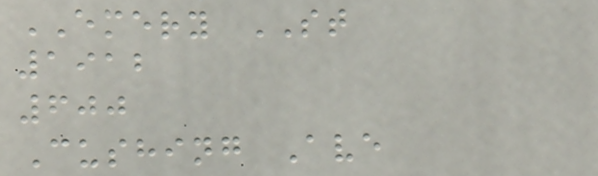EMERY ST
1912
600
Cushing Ave
